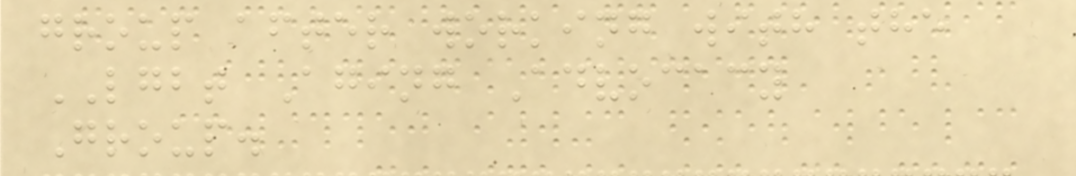group after working with the
LGBT Aging Advocacy
Group.
